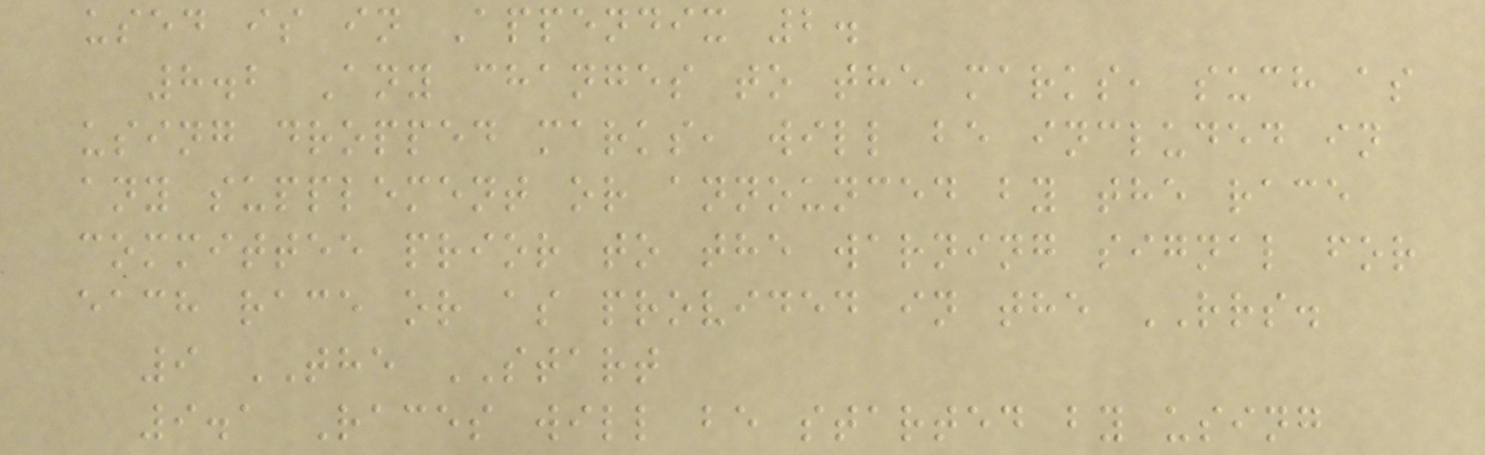used is in Appendix 2.
8.2 Any changes to the marks, such as
using dropped marks, will be included in
any supplement or announced by the race
committee prior to the warning signal for
each race or as provided in the RRS.
9 THE START
9.1 Races will be started by using
